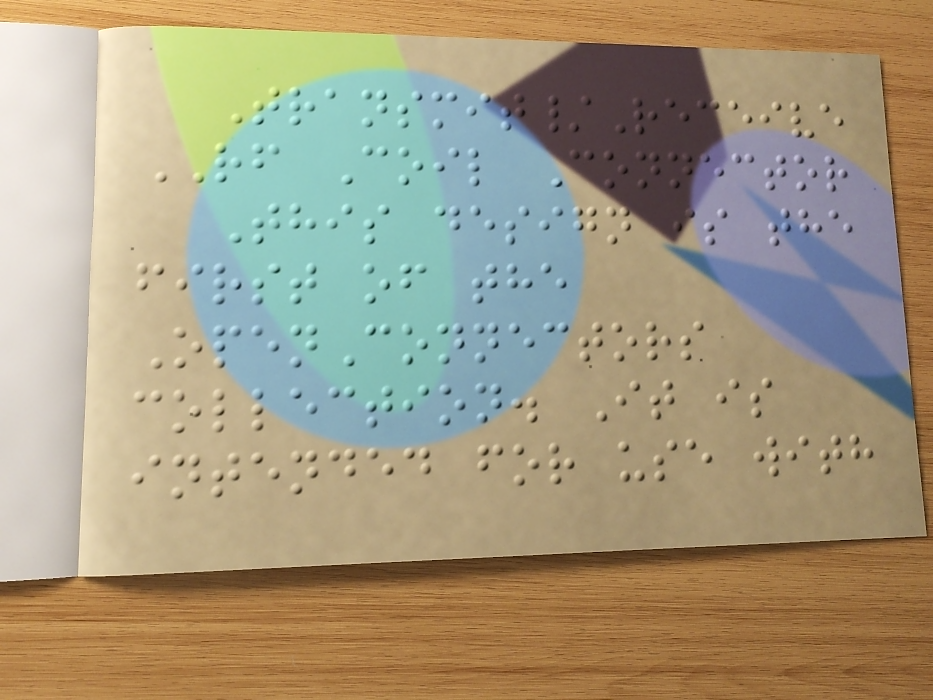Transmit/Receive
RF Coil Connector
This design is the
first of the
OpenConnectors
collection. It is
intended for use with
